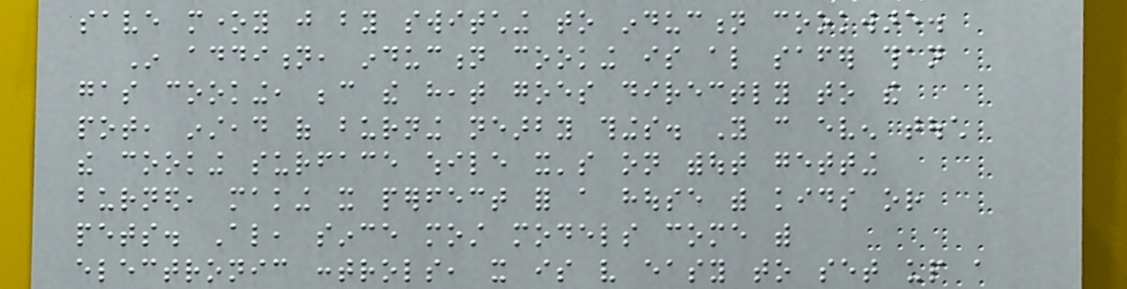save money just by switching to induction cookware.
In addition, induction cooking is also safer than
gas cooking, because the heat goes directly to the
pot, instead of burning nearby things. You can even touch
the cooking surface while it's on without getting
burned, making it perfect for a house with kids or
pets. Also, since most models come with
electronic controls, it is very easy to set up a
